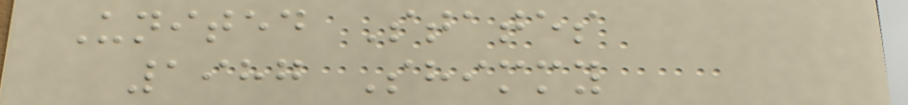United States
1987 Shimmy
